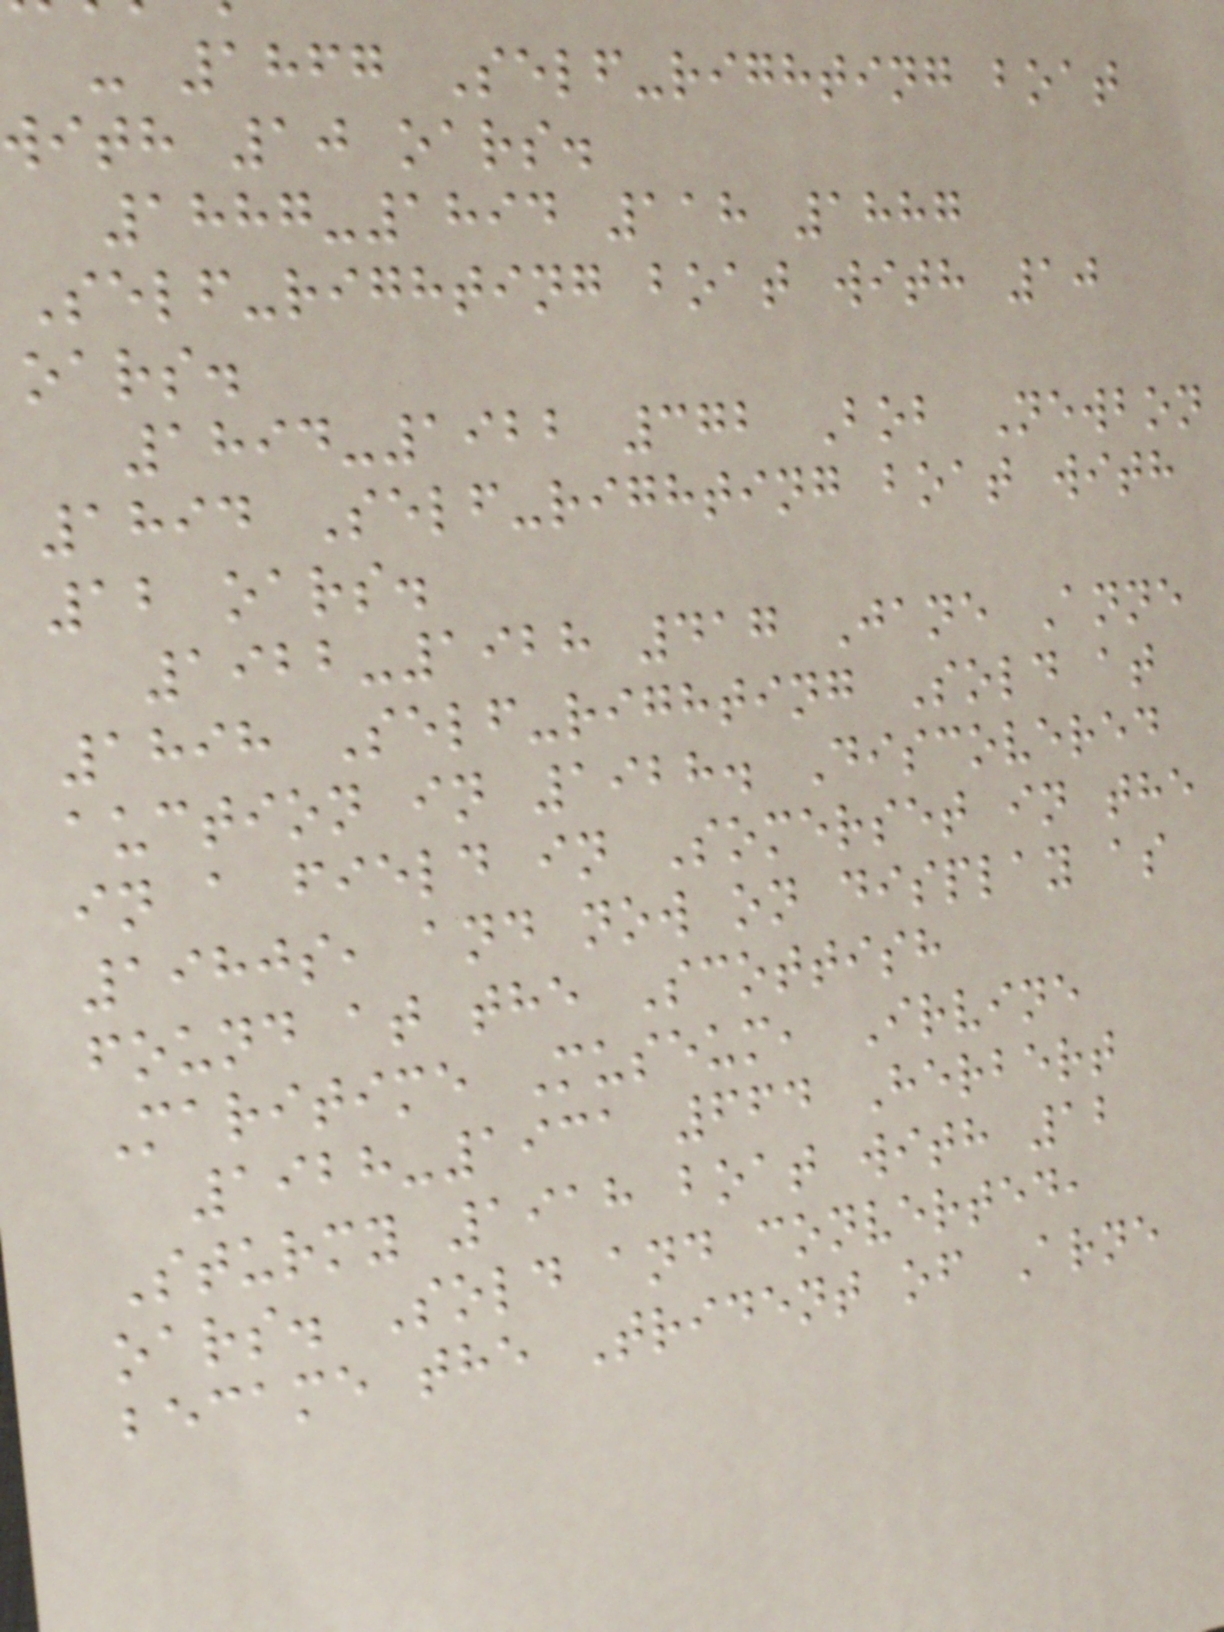- 1867 Self-righting boat
with 10 oars.
1887-1894 118 1887
Self-righting boat with 10
oars.
1894-1922 372 Bob Newbon
1894 Self-righting boat with
12 oars.
1922-1928 417 Jane Anne
1898 Self-righting Sold at
auction in 1928. Discovered
in a field in Somerset in the
1980s, and now on display as
found at the Scottish
Maritime Museum, Irvine
1928-1931 664 Herbert
Sturmy 1918 boat with 12
oars. Sold and converted,
became the Trident of Arne
